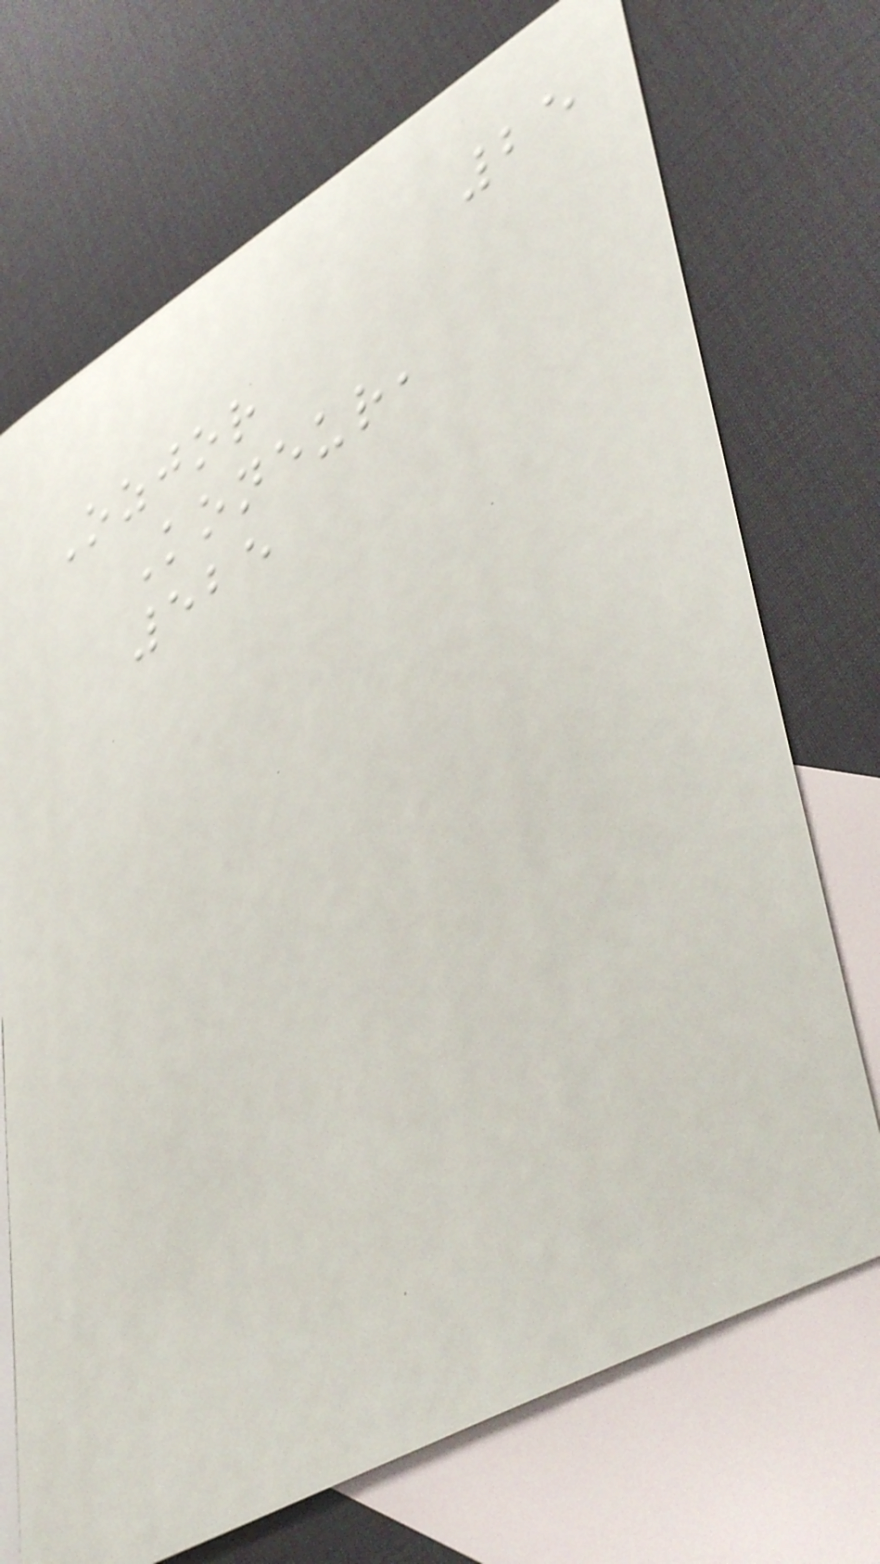25
Ozjor
Koneur,
525
